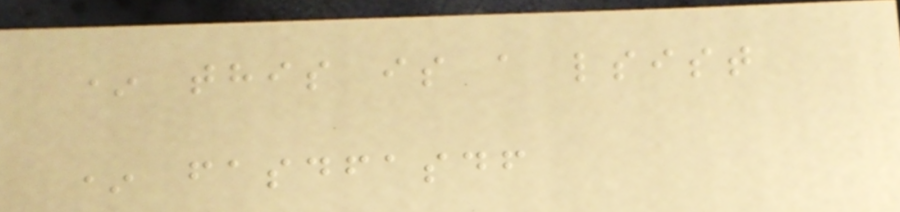* this is a lsist
* fasdfasdf
